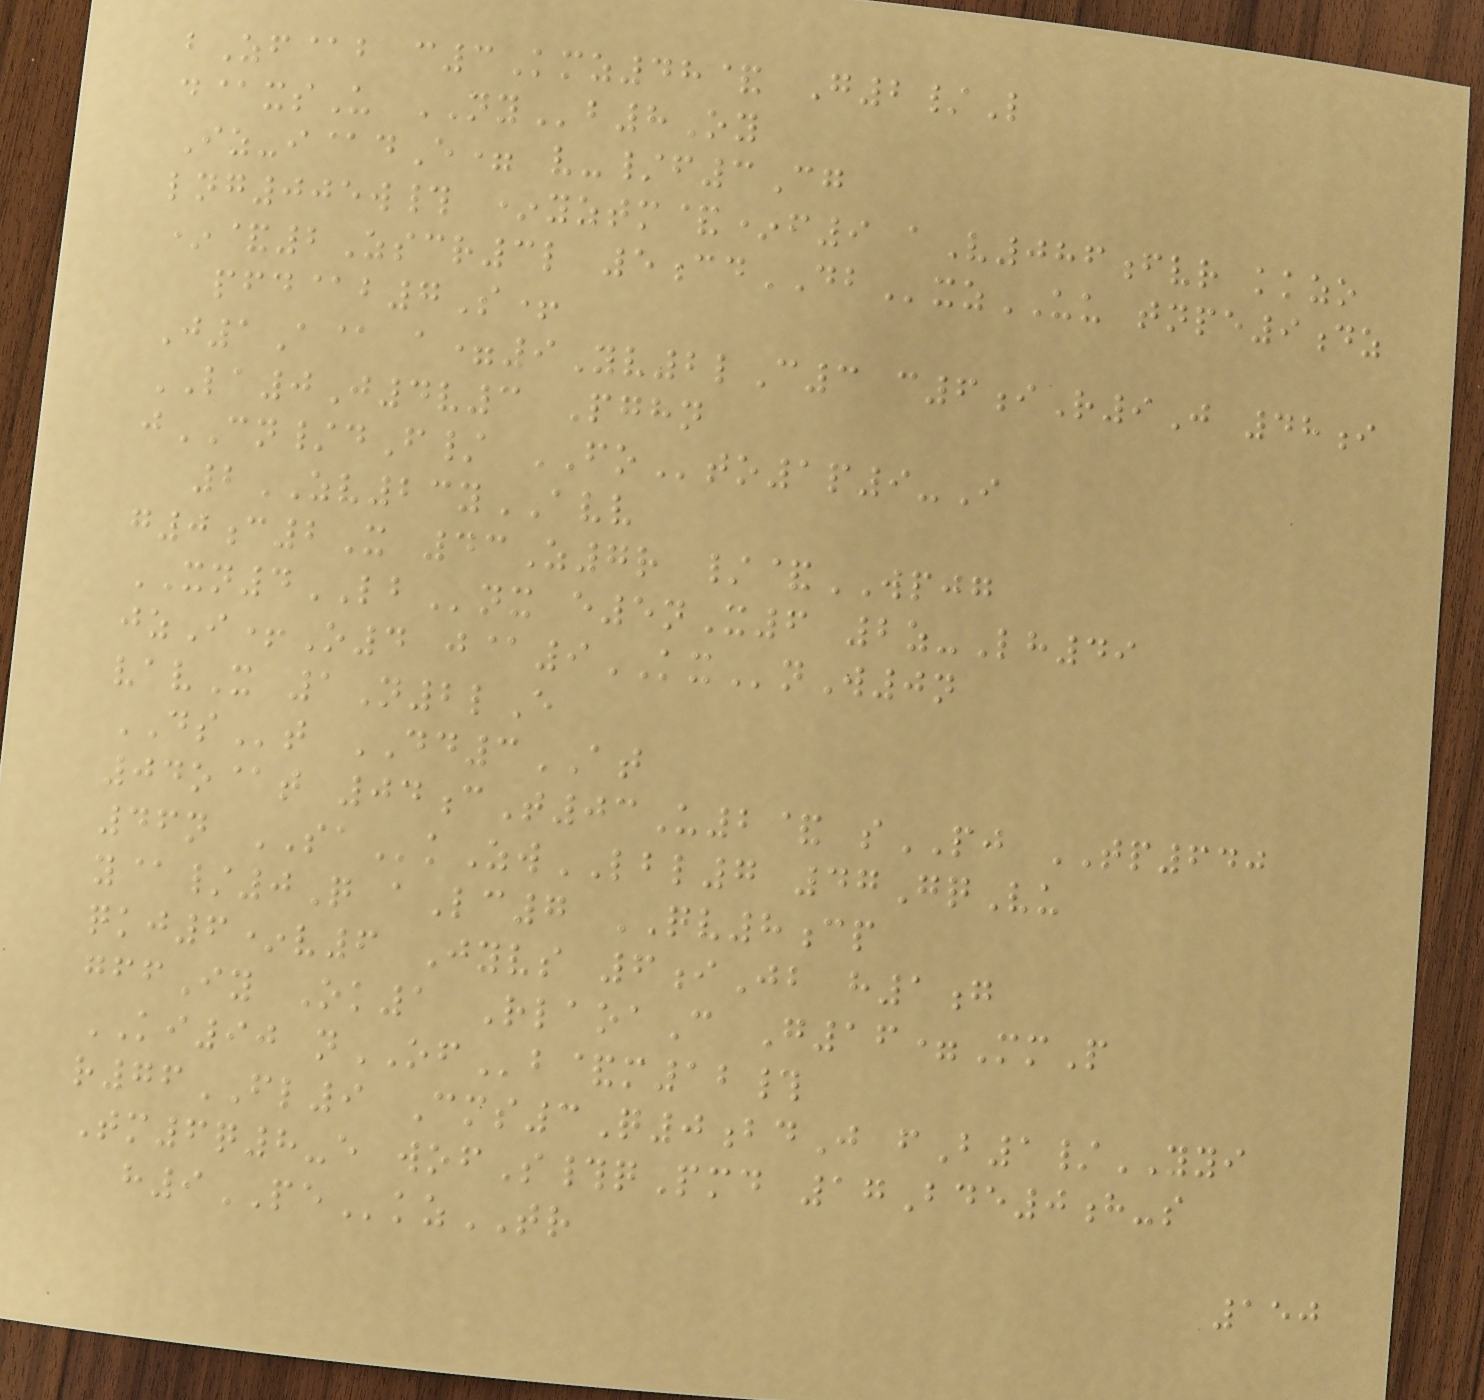bZf@b c3Kmz48& G2/L
d@xsU NYb8Oy
Iz-i@dE= v-/f3Cg
lng005w# *yztm&*f9 aV086fvr kkzo
*&2Zscr3l 5cdDBxzUU tnpe9dz
pfd@b7S+
J1A@ a=9Yv2lC3 c6iR9J 48i
LA0J4v3 Pghn
jCN/dF/ FOto1p9-I
2ZV23yAVV
g0c2X 43Z7r /&WPJG
XN4LBnx e5nX6 2z-Lh49
jzI+O4 j@9KXnW0n
vavX 1N2lE
DSt DD3AT
04o@t 04cT03U2& sPJ TP640
46n SAkZwLBL7 47GqVu
y@/0Q aLc7 QV8cp
qkj6*v6 Jyvs 6iJb h1g
gffIy Ok1 RlaoaC G16=MmP
KI90 nOFb&m12#
r76FL9 Cms3Q0bdJ fB1/YYI
Tm6q8-e wofS#qPmd 17Bde0h-s
h9PEkzTR
150
